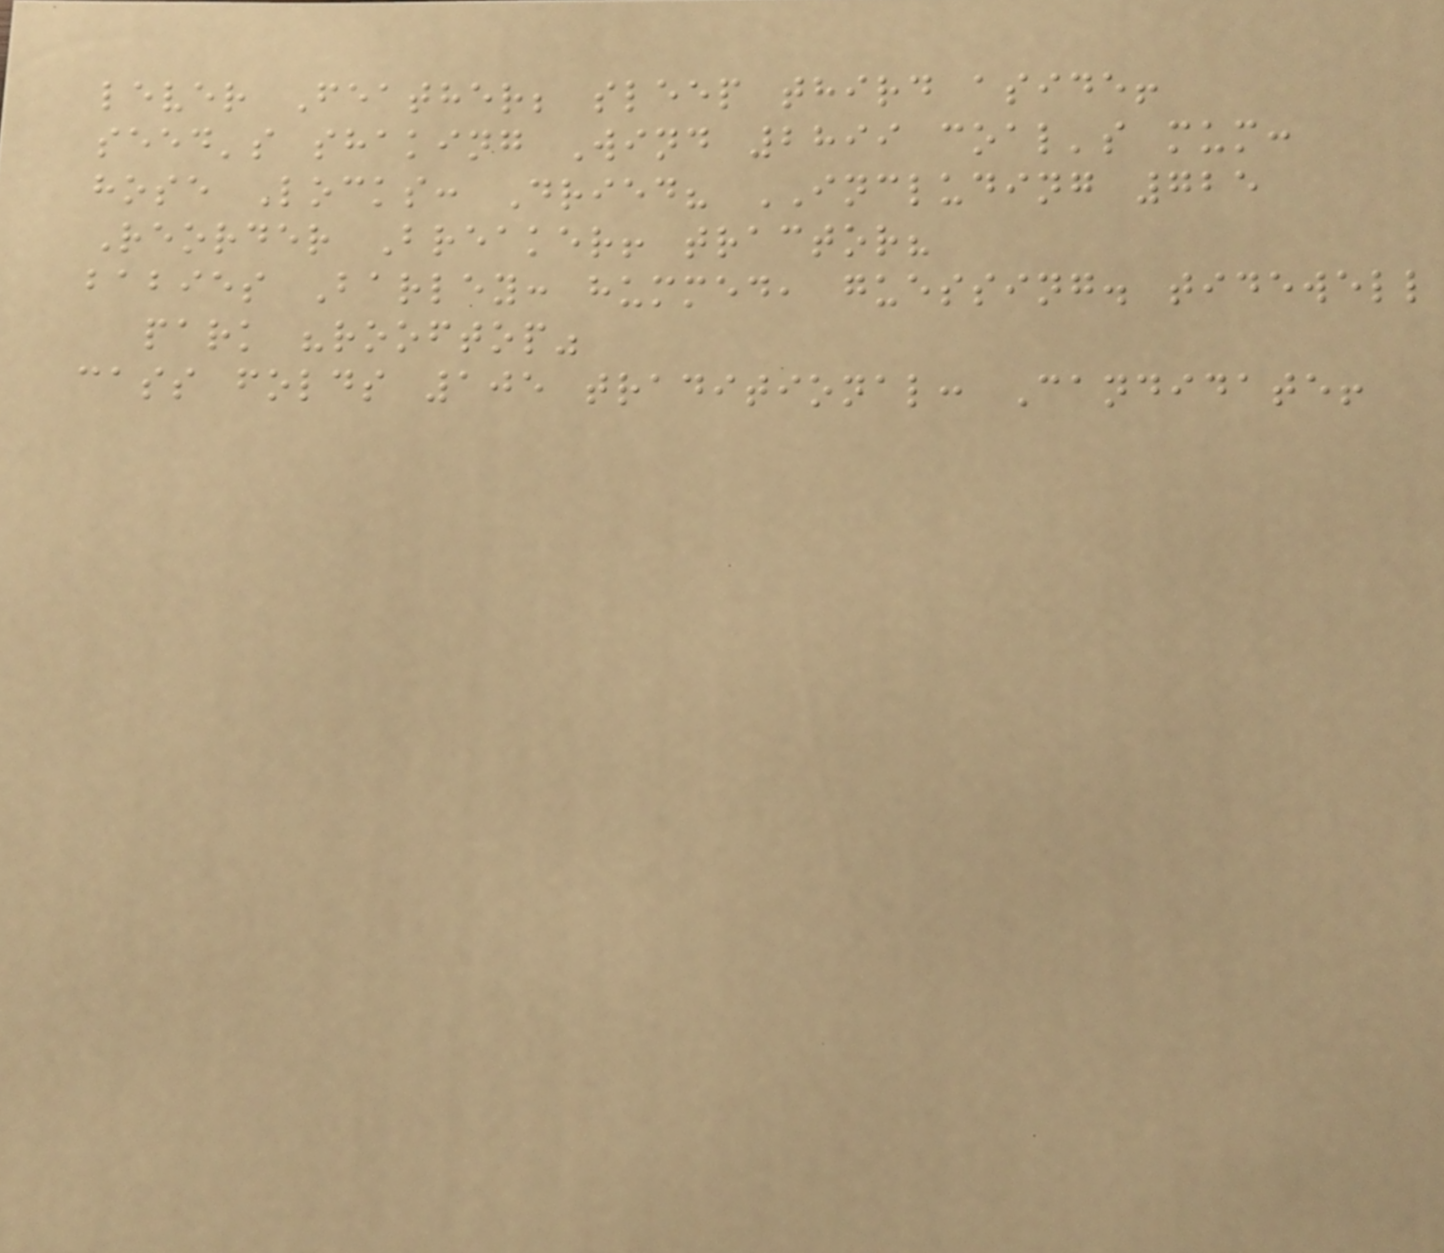lever Feather; sleep third aside!
seed's shaking Wind 2899 coal's mum:
hose Locks: Dried? INCLUDING 725
Reorder Breaker! tractor?
babies Barley: hummed, guessing. tidewell
park "rooftop"
cass folds 105 traditional: Candidate!
